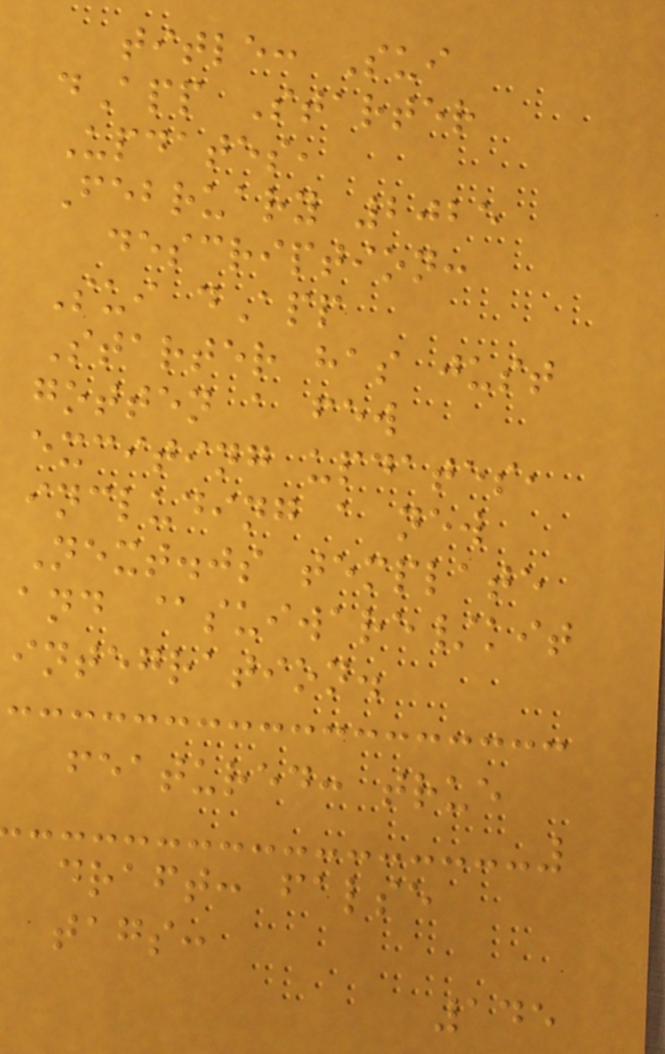title: Sui
dApp Starter
Updates,
February 2025
description:
Sui dApp
Starter has just
gotten a few
exciting updates,
including a new
Next.js template
and @suiware/kit
integration.
featured: true
draft: false
tags:
145
